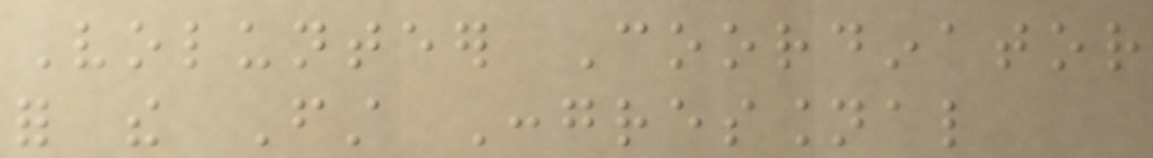Volunteer Coordinator
for the First Congressional
